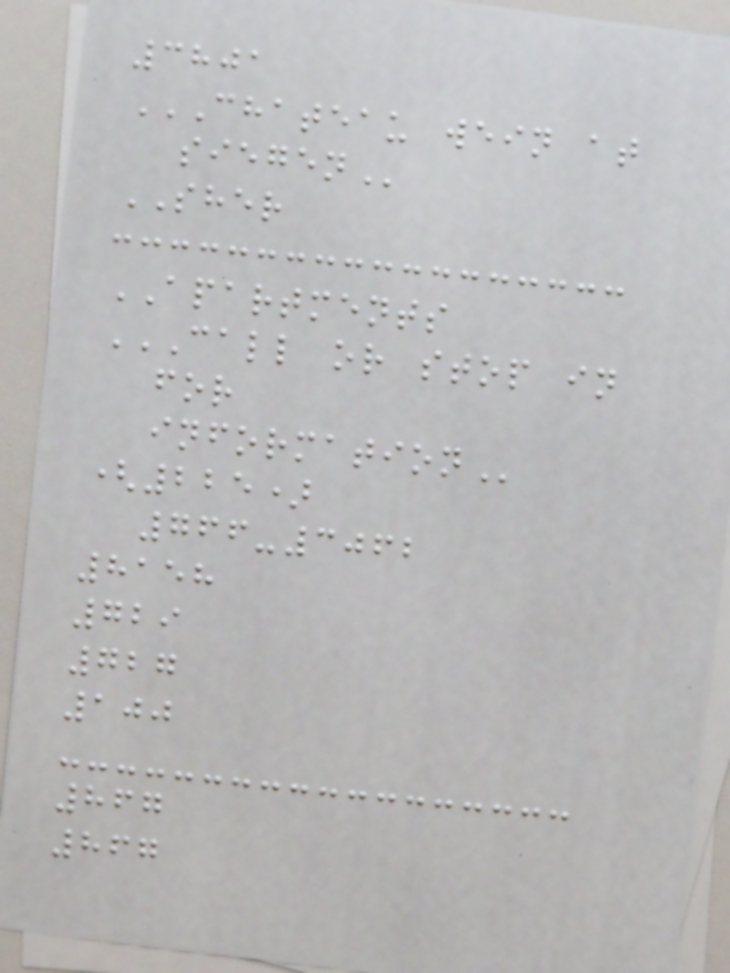3801
CHATEAU WEIN AT
SIEGEN
SHER
APARTMENTS
CALL OR STOP IN
FOR
INFORMATION
(225)
766-3062
8158
729
727
100
867
867
